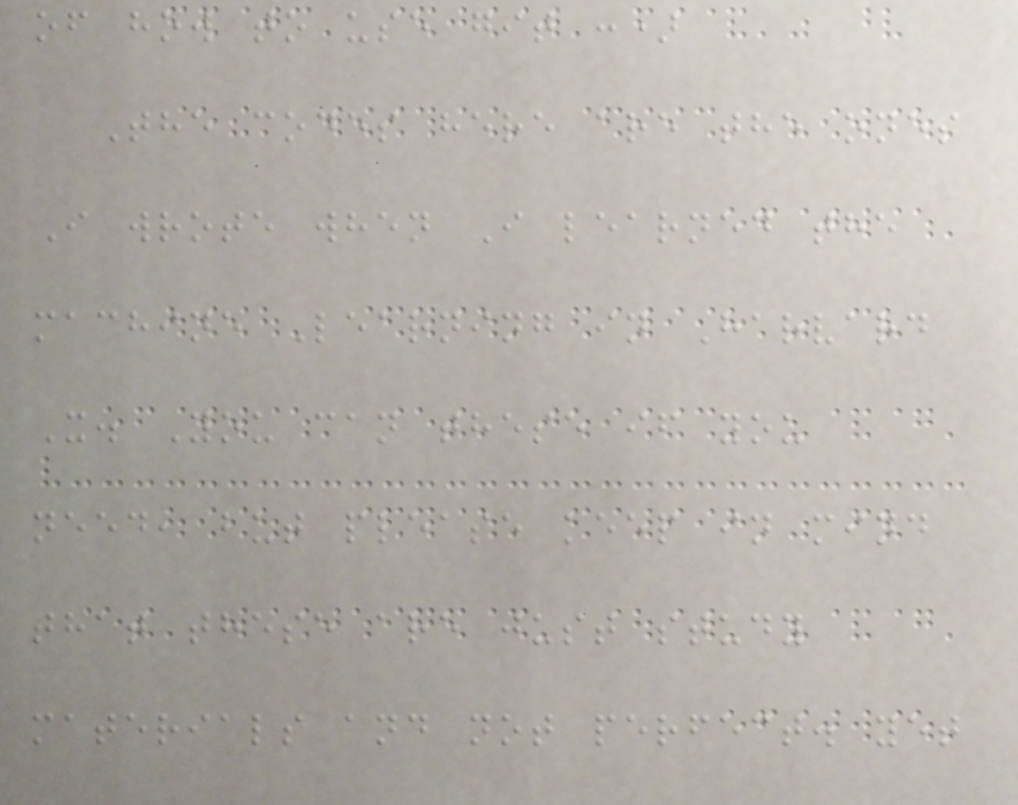of how to use git :)
The codes here are the ones
I wrote when I learned the
machine Learning in Harvard
X. You can these if you
need, but please keep in mind
that these are just study
materials and not perfect. yet
